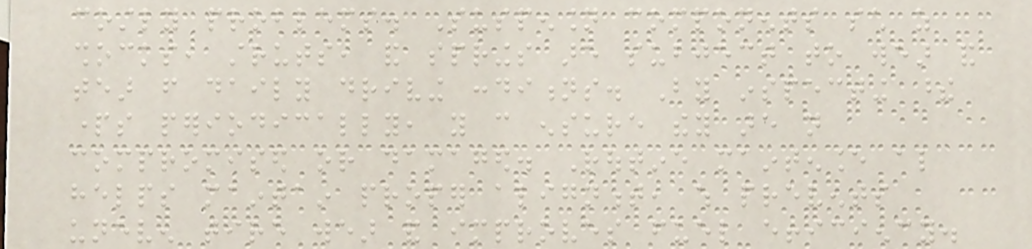costly problems. Suspension components such as
shocks, struts, and springs are subject to wear and
tear from daily driving conditions. By inspecting these
parts periodically, you can ensure they are not
compromised or damaged. Routine maintenance also
helps maintain proper alignment, which prevents
uneven tire wear and improves fuel efficiency.
